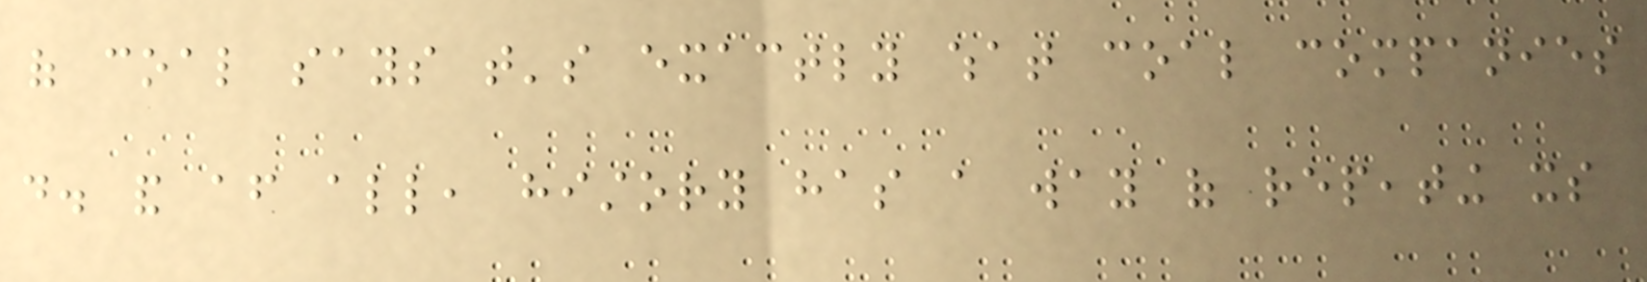of coal says that's exactly what coal companies
do. and after all, history has a way of repeating its
